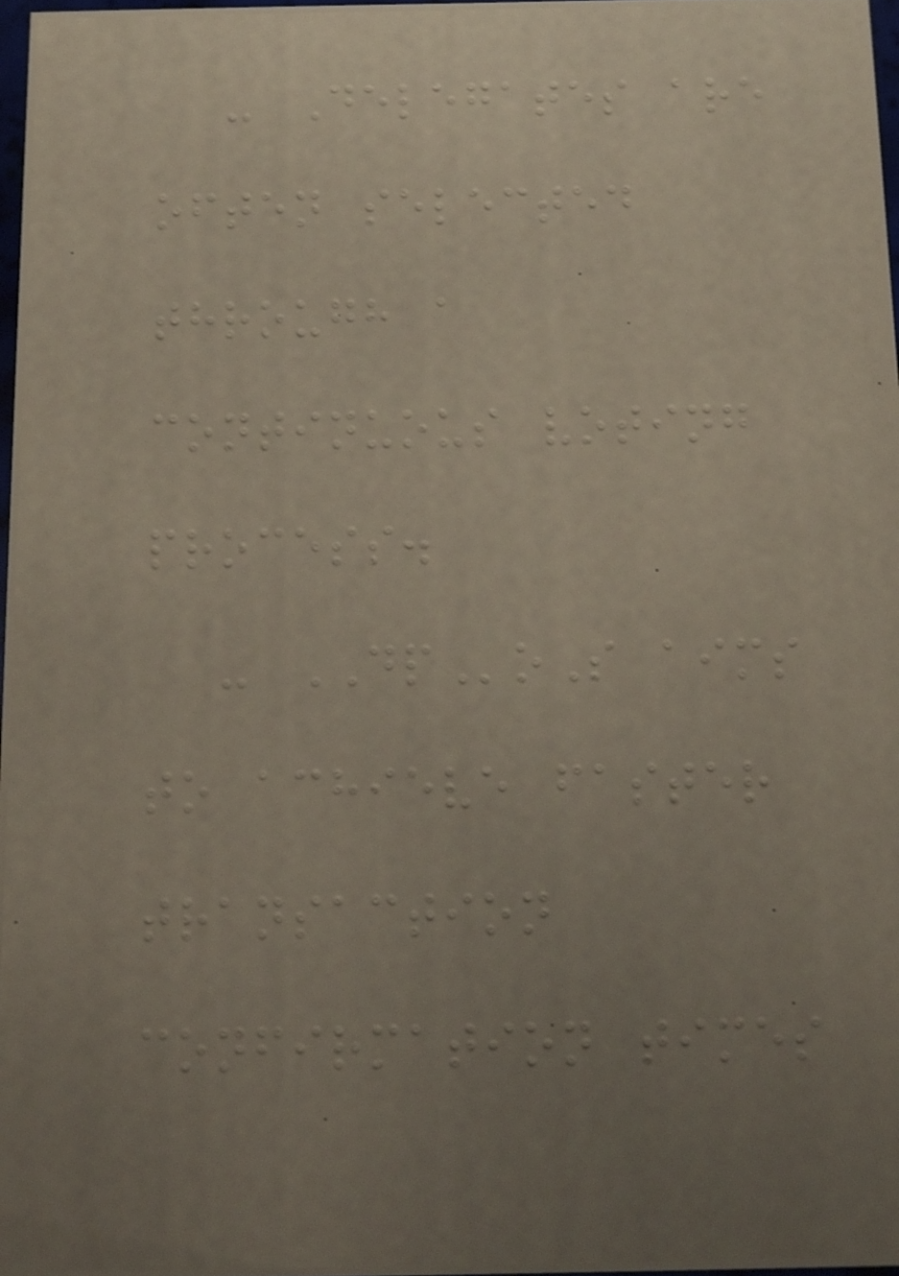- Delegates are
often selected
through a
continuous voting
process.
- DPoS aims
to achieve faster
transaction
confirmation times
